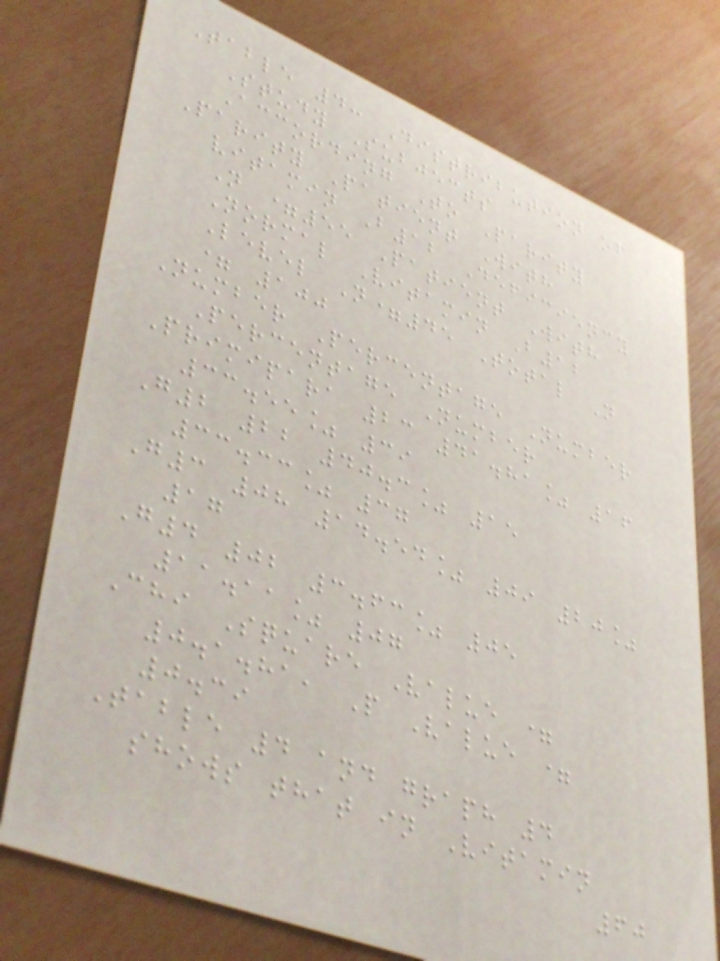Table 4: Distribution of
Study Subjects
According To Parity
Parity Patient With
vitamin B12 Deficiency
N =55 Patient With
Normal Vitamin B12
Level N=45 Total N
= 100
Number Percentage Number
Percentage Number
Primipara 23 41.81% 16
33.55% 39
G2 22 40.3% 15
33.33% 37
G3 08 14.54% 09 20%
17
G4 02 3.63% 05
11.11% 07
Chi Square Value =
0.1.81, P Value =
0.39
Table 4 and graph 4
shows that in Vitamin
60
